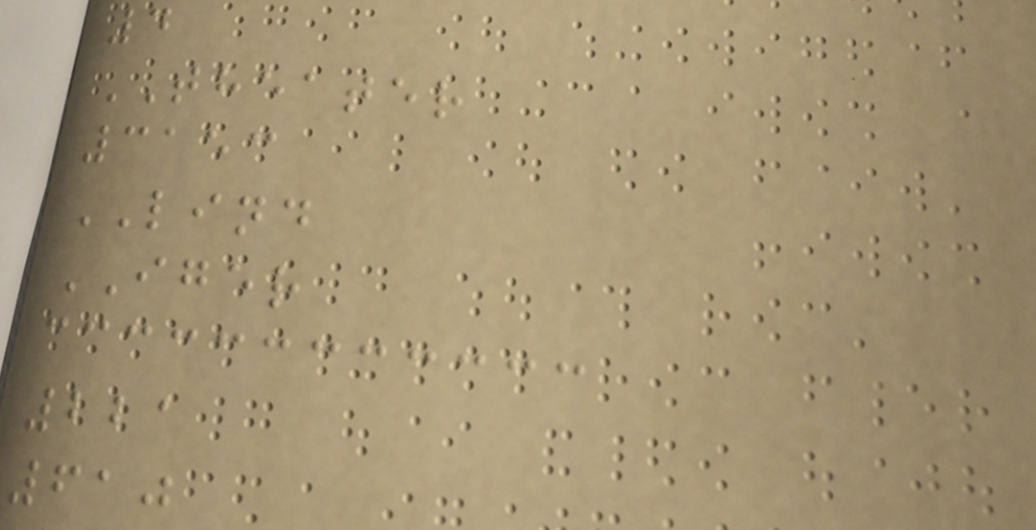4
THEATER
3153
LIND
IGER
221
610
